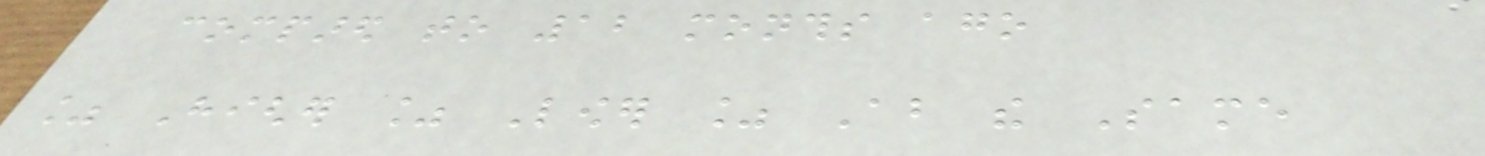compared to 12 months ago
% Higher % Lower % About the Same
